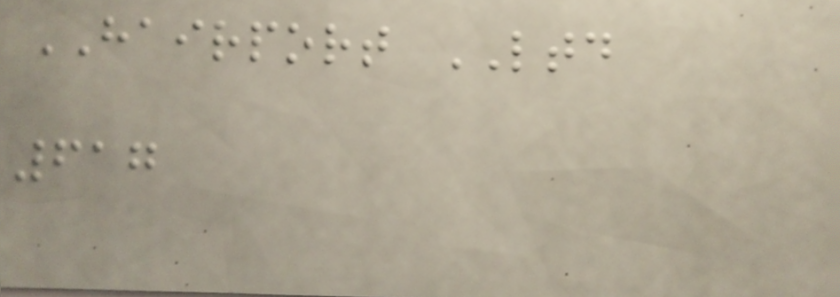HAIRPORT LTD
617
